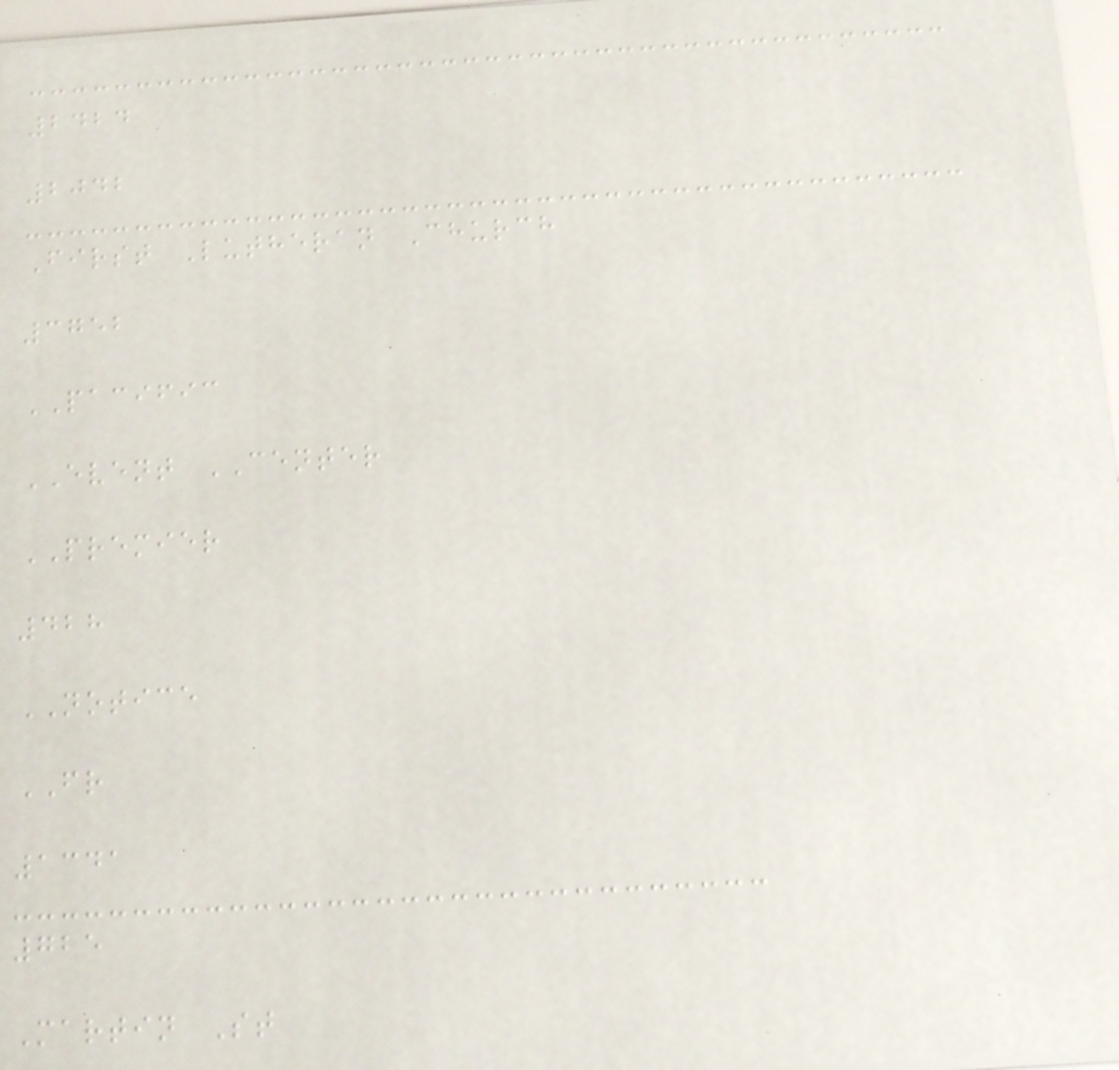2424
2042
First Lutheran Church
3752
PACIFIC
EVENT CENTER
PREMIER
428
NOTICE
FR
1341
725
Martin St
